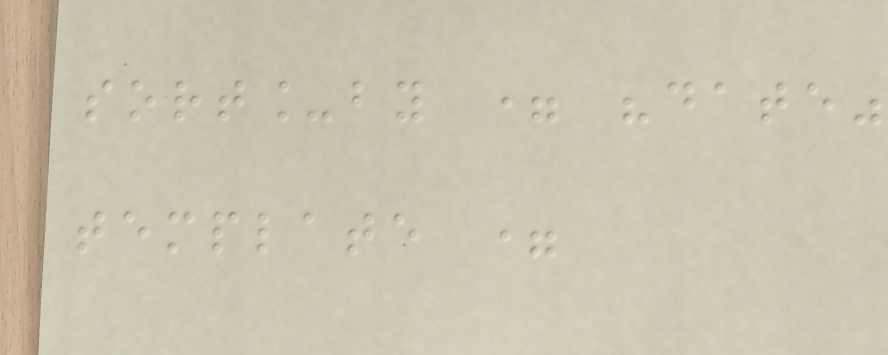sort_by = "date"
template =
